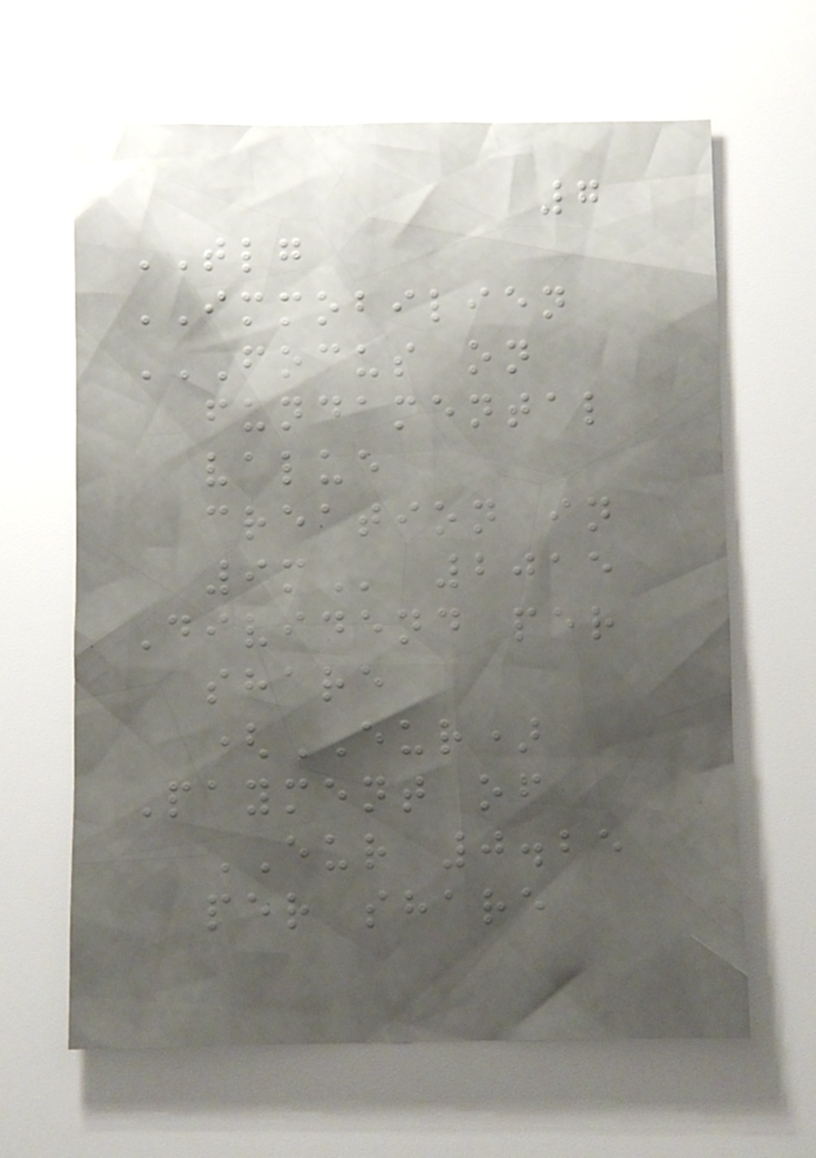7
TLG
IMMOBILIEN
FOCUS ON
FUNDAMENTAL
VALUE
CREATION IN
9M 2015
Dividend per
share
(EUR)
Payment of
EUR 0.25
per share
